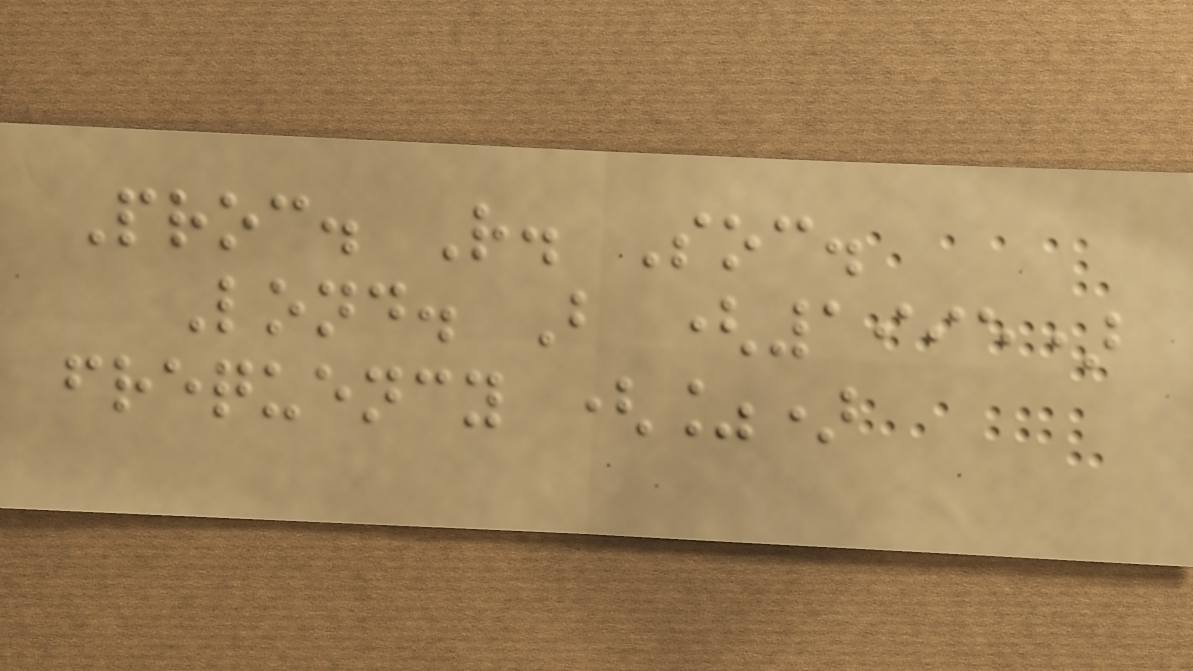Proc. R. Soc.
Lond. B (1995)
frequency (%)
